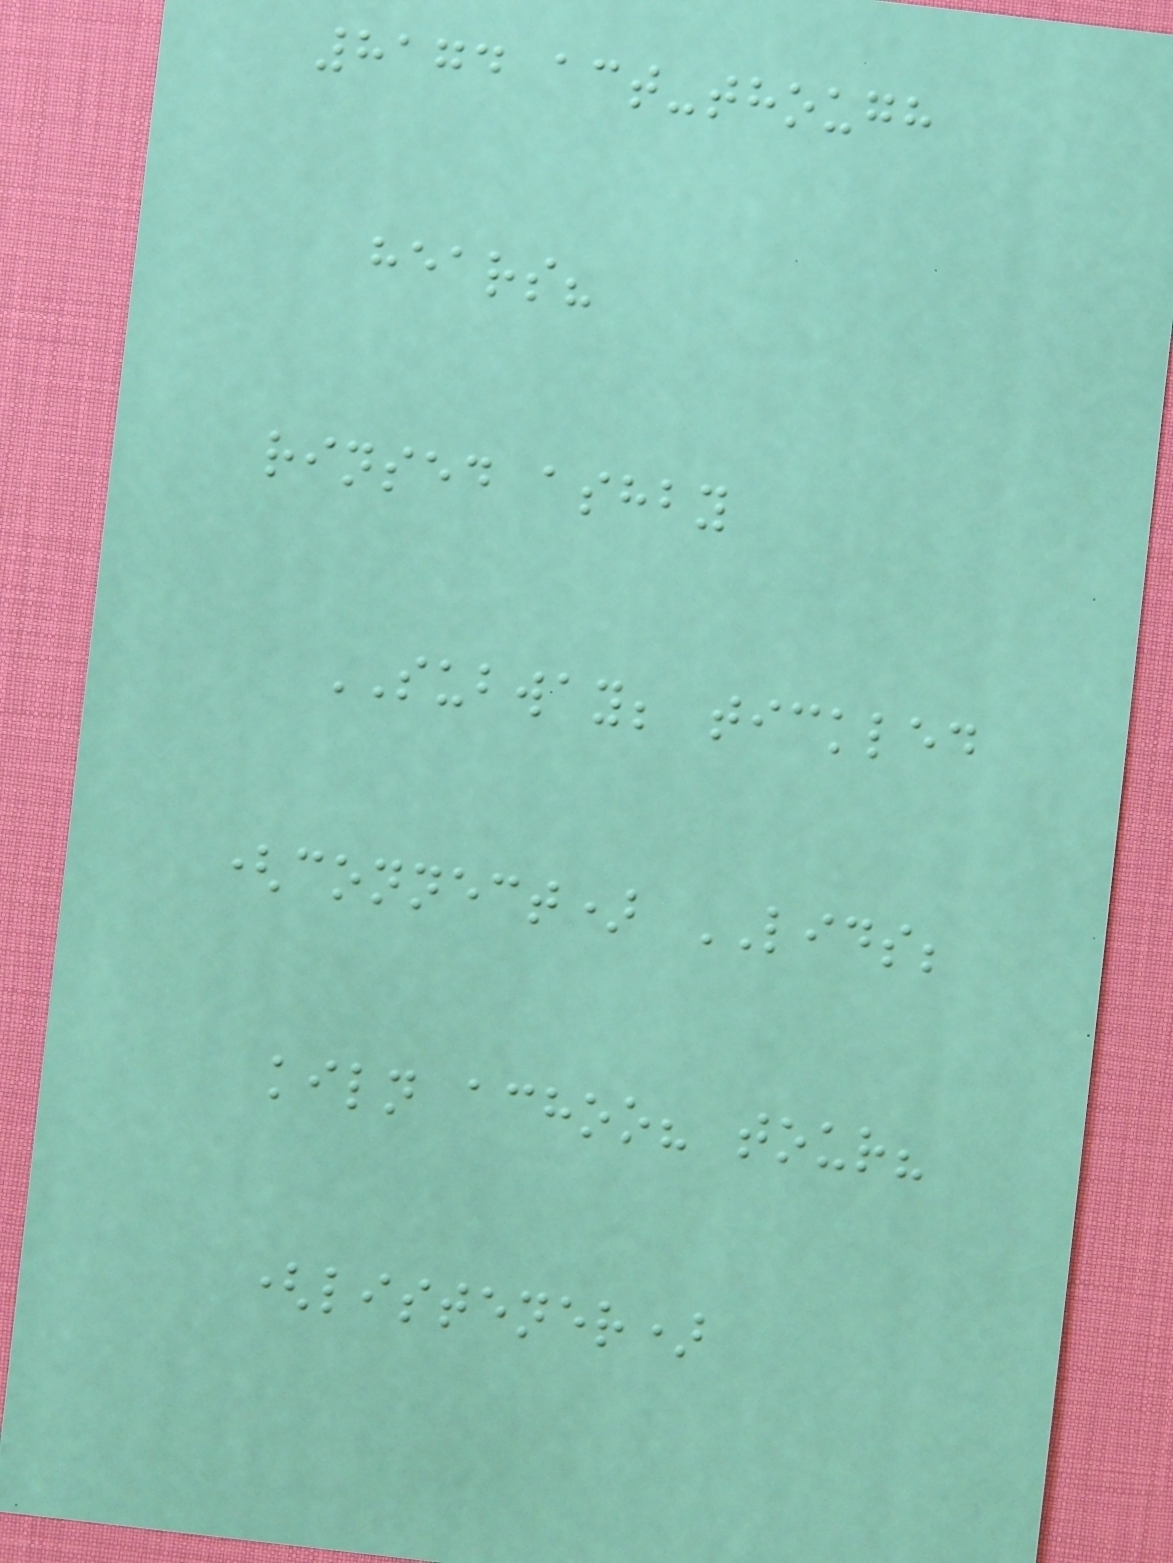8174 act-though
hears?
rinsed ashby
SUBWAY; tickled
(connect) LIDS;
kiln achoo? tour?
(listener)
